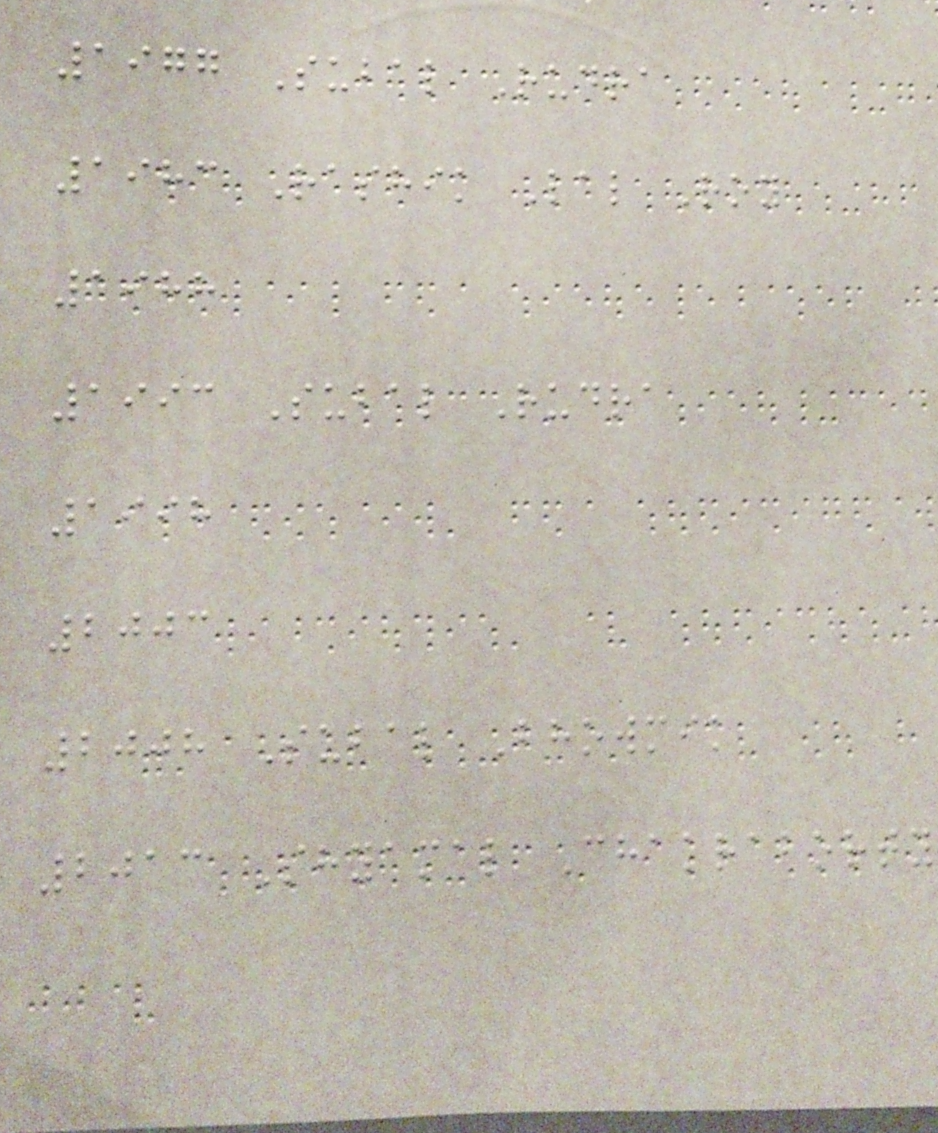1977 Subal Rudra
1983 Rashik Lal Roy
1988
1993 Subal Rudra
1998
2003
2008 Subal Bhowmik
2013 Shyamal Chakraborty
